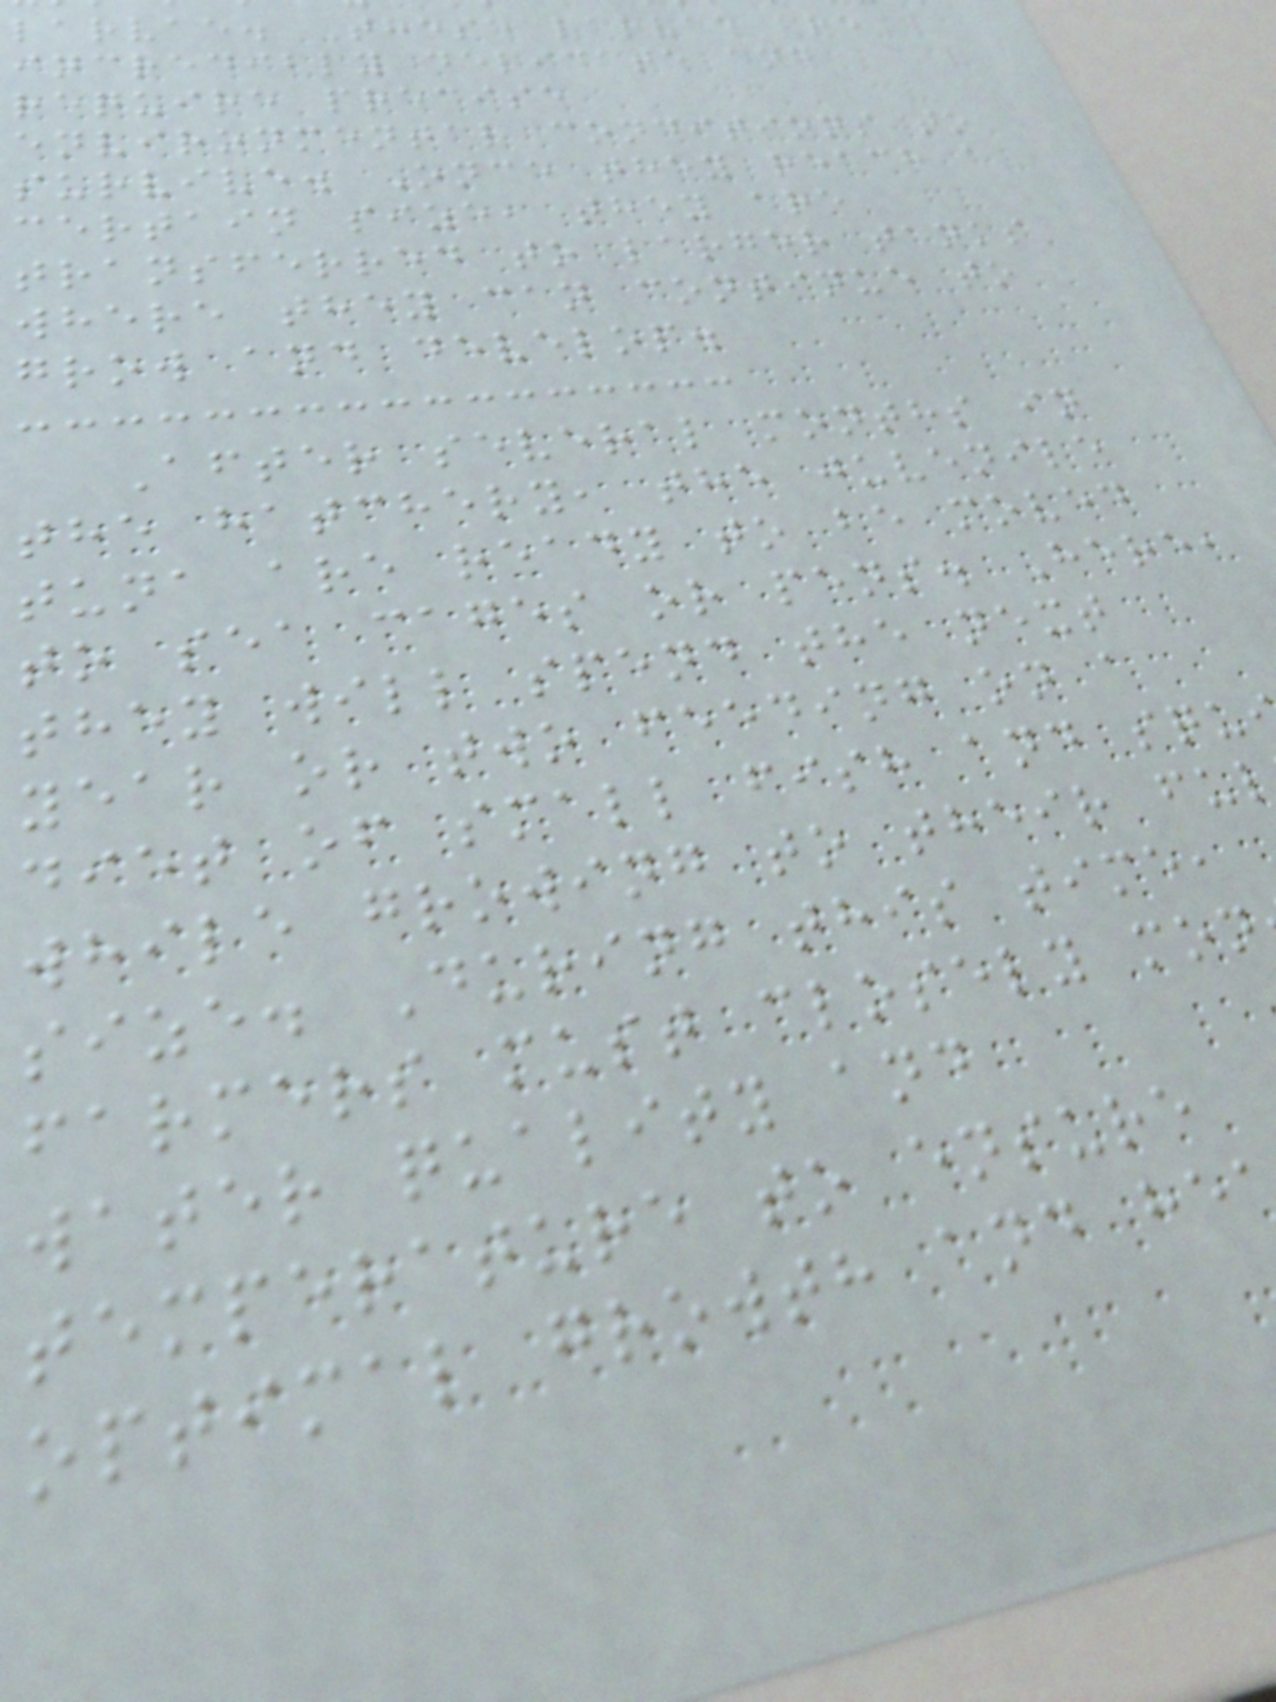larvae. These larvae are
incredibly delicate and
require precise
environmental conditions to
survive. Once they reach a
certain size, they are
transferred to larger tanks
where they can continue to
grow and develop.
After several months in
the hatchery, the juvenile
tuna are ready to be moved
to sea cages or pens. Here,
they will spend the next
year or two feeding on a
diet of small fish and squ
while growing to their fu
size. During this time,
farmers must closely mon
water quality and
temperature to ensure
optimal growth and he
